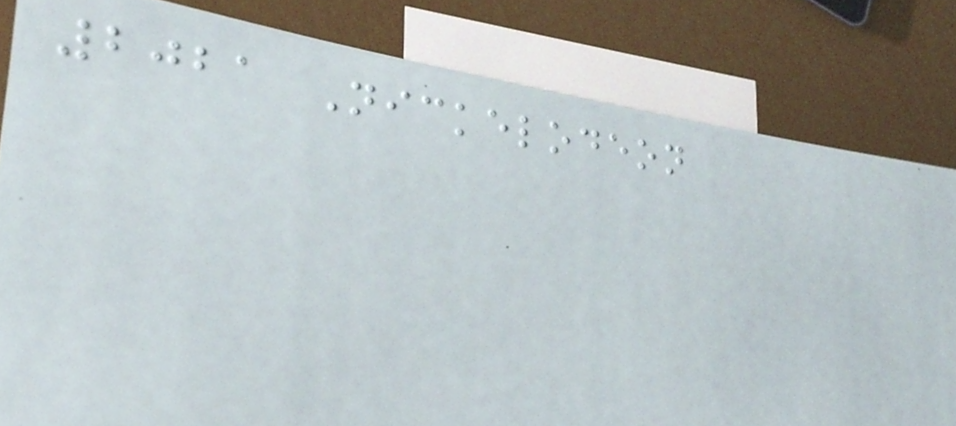2021 Nickelodeon
